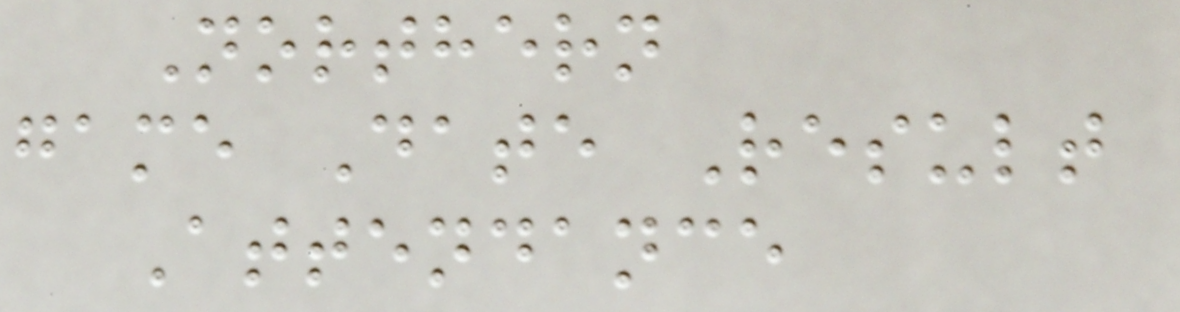Northern
game Date Result
Attendance
